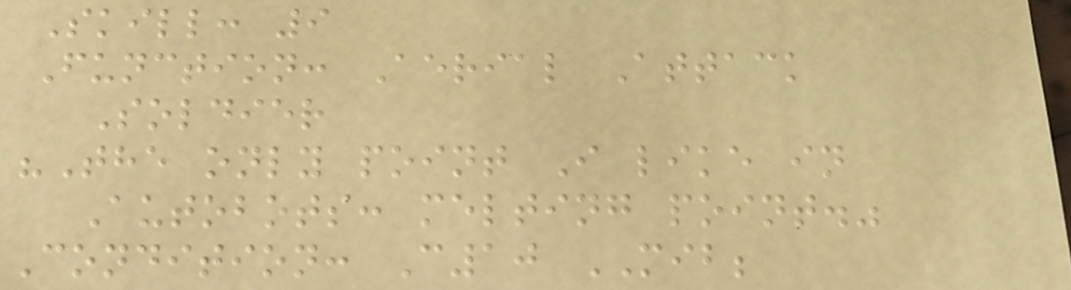Skill: 9
Function: Aerial Attack
Soldier
"The only point I like in
Autobots: melting point."
Condition: C10 MIB;
